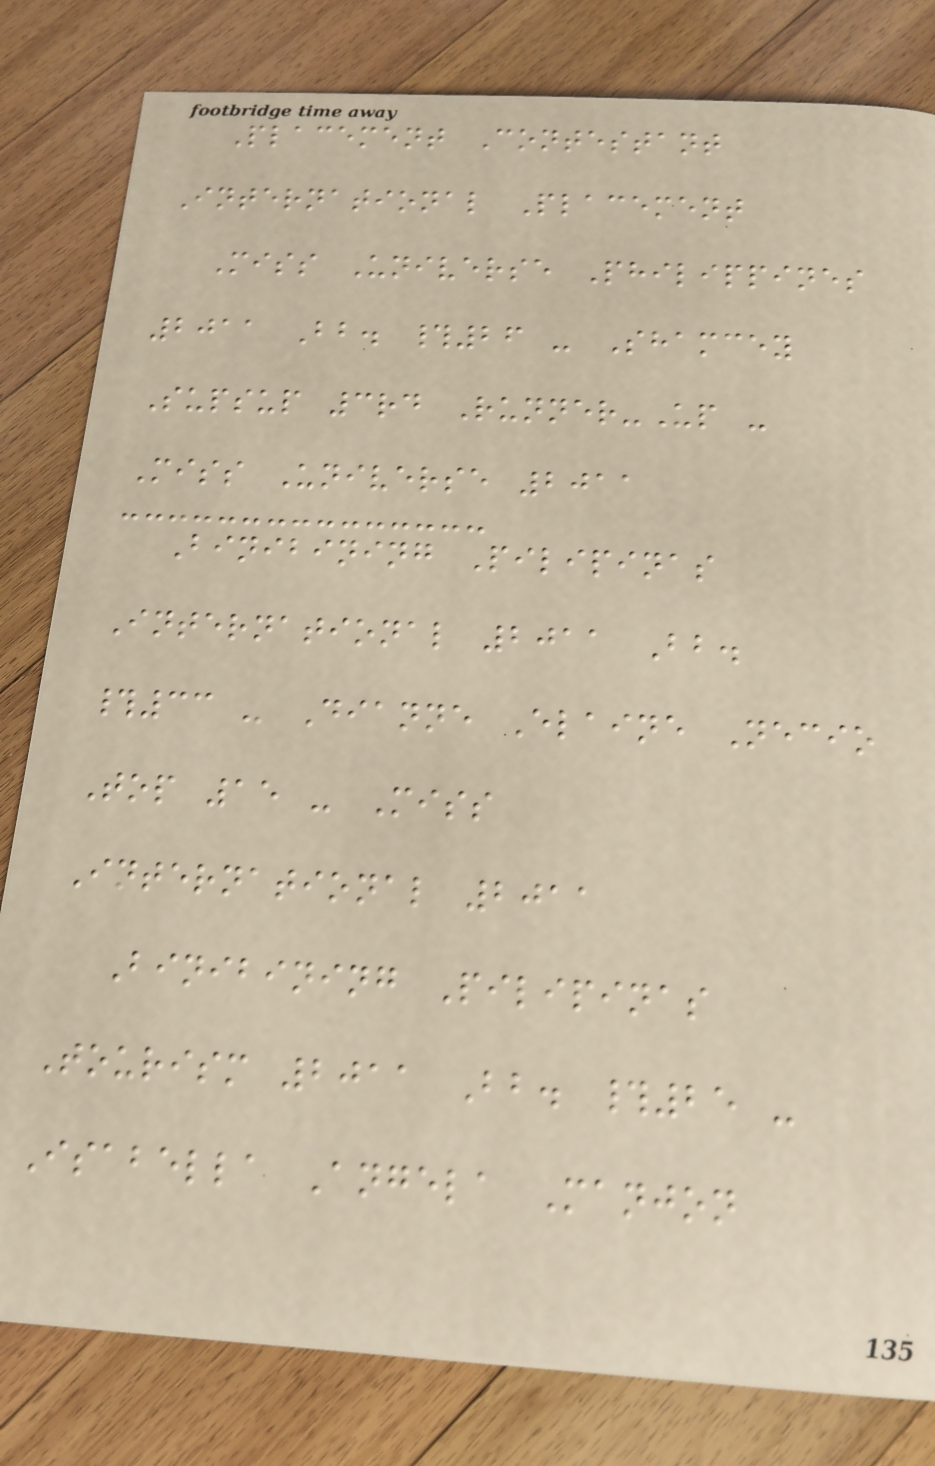Placement Contestant
International Placement
Miss Universe Philippines
2011 Bb. #26 - Shamcey
Supsup 3rd Runner-Up -
Miss Universe 2011
Binibining Pilipinas
International 2011 Bb.
#33 - Dianne Elaine Necio
Top 15 - Miss
International 2011
Binibining Pilipinas
Tourism 2011 Bb. #25 -
Isabella Angela Manjon
